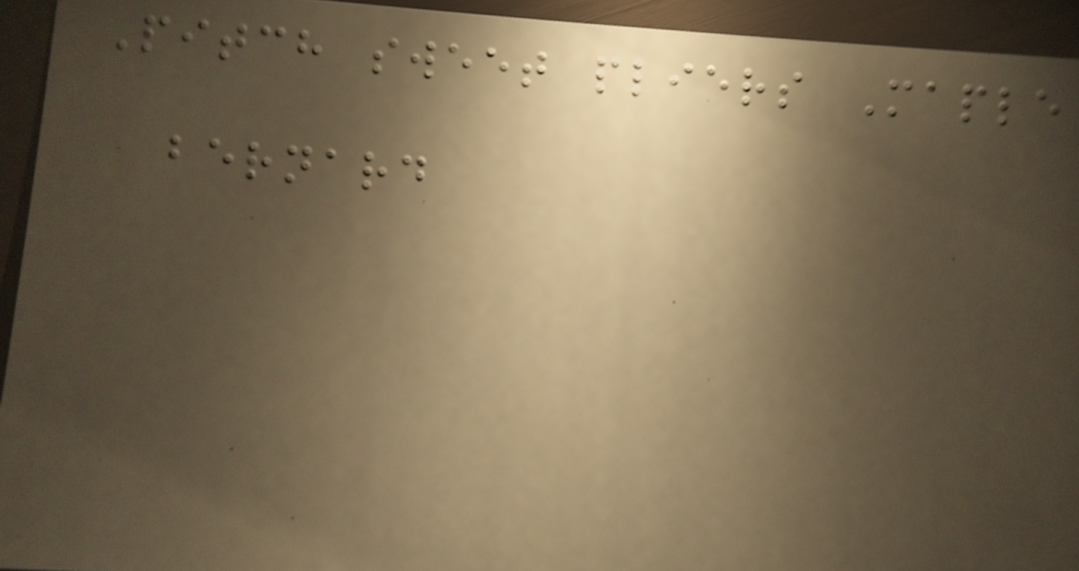Pitch sweet pliers Maple
bernard
